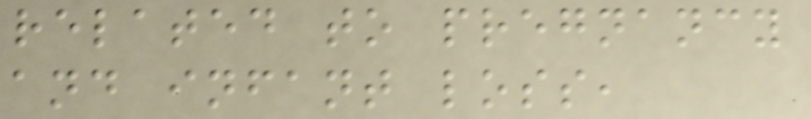related to pregnancy
and infant loss,
